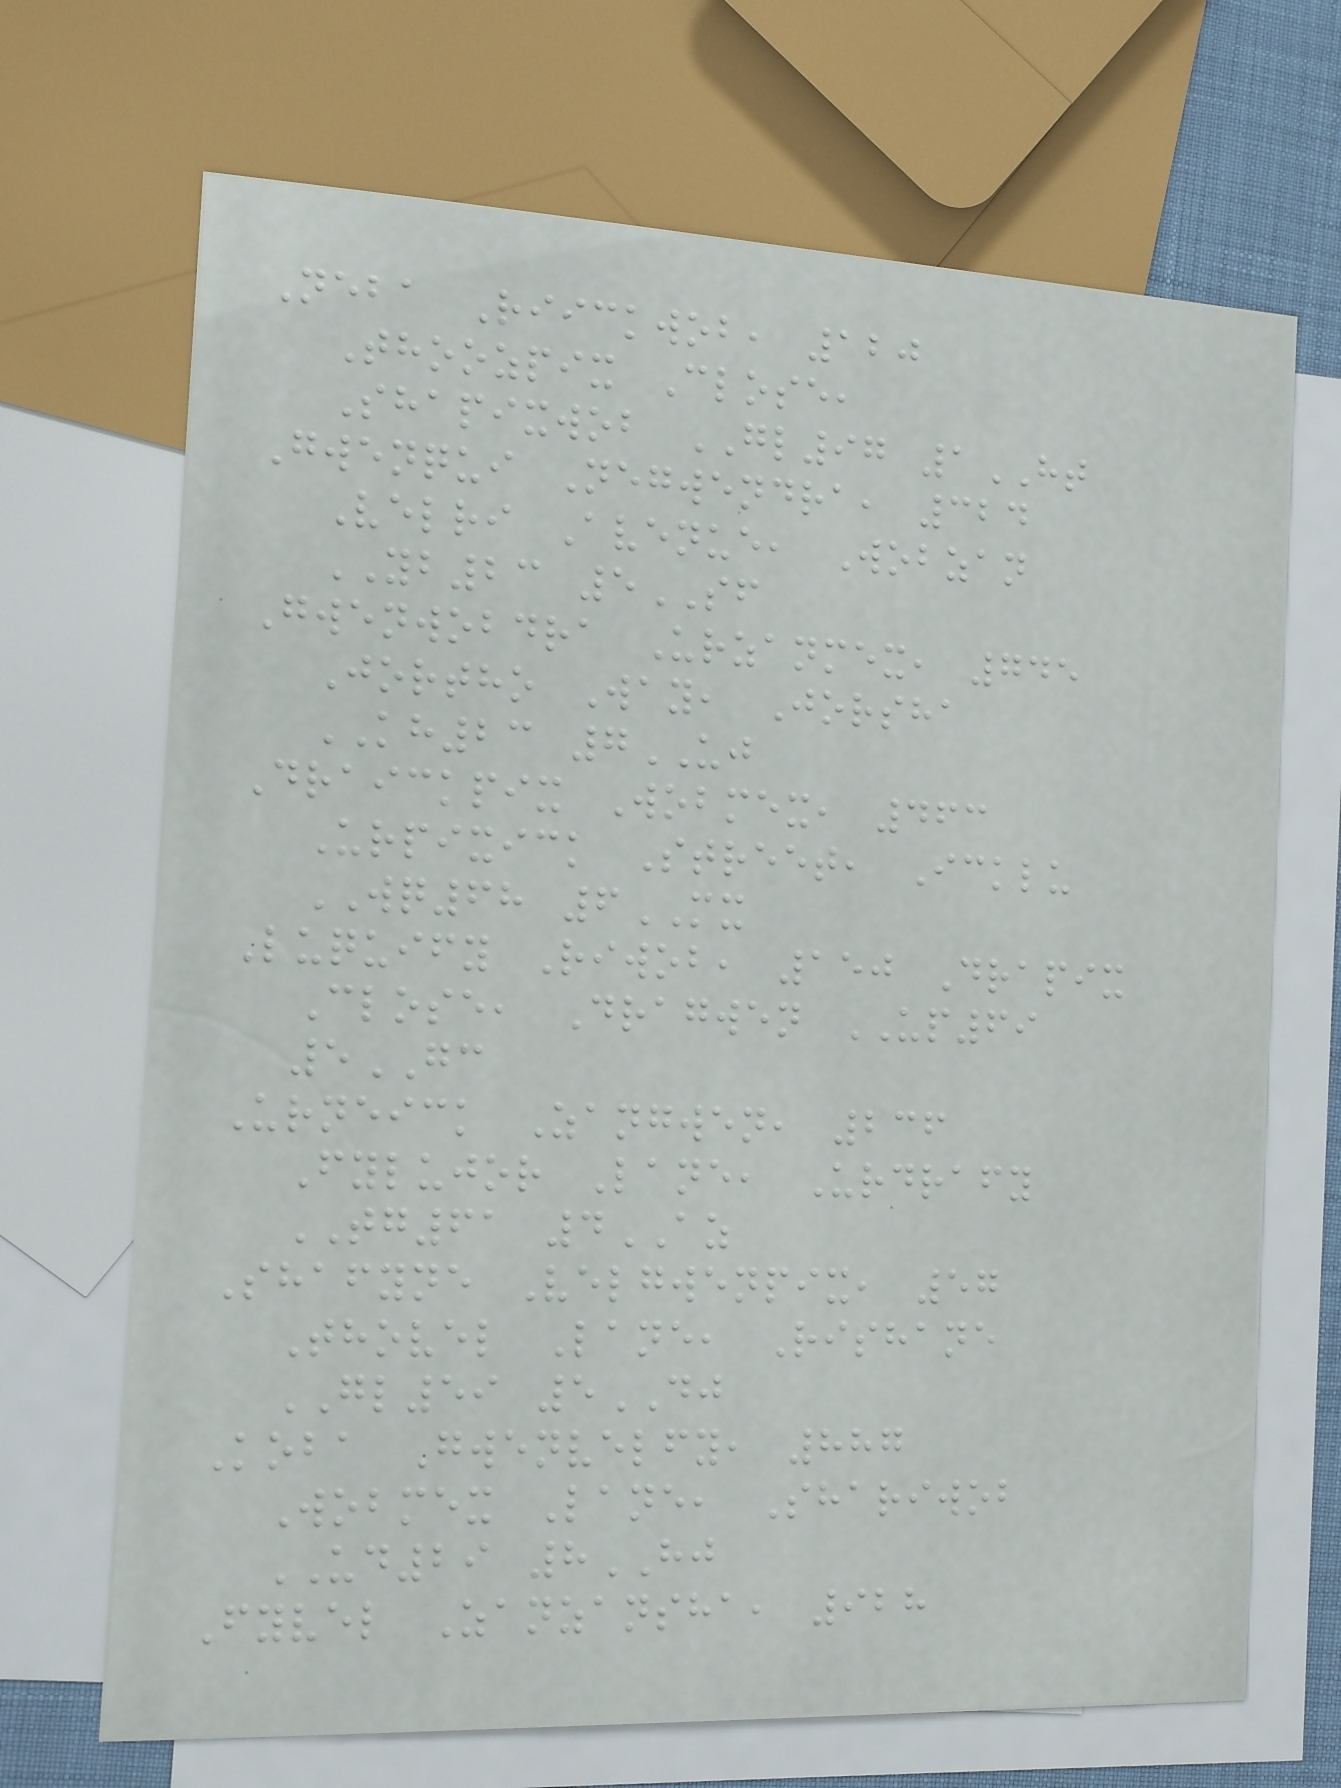Neba Riickwob, 120
Thoozpix Close,
Shapixwob GL97 1HT
Gwenqui Negwendra, 324
Velri Avenue, Wobzan
YB23 5SF
Gwenwobdra Urzanmex, 745
Jortho Way, Jorsha
KH23 7UJ
Draickpix Wobmex, 463
Urpixick Street, Icklu
WQ68 6MX
Luquify Riwob, 150 Drapix
Close, Dragwen UP69
5GC
Urneick Zangwen, 236
Fylujor Lane, Urdrafy
TG61 4AZ
Shafyne Velgwenpix, 57
Thovel Lane, Rishane
GL59 5DJ
Koba Gwenvelfy, 887
Wobmex Lane, Shariwob
UD29 8HJ
Fyvel Zanzansha, 928
